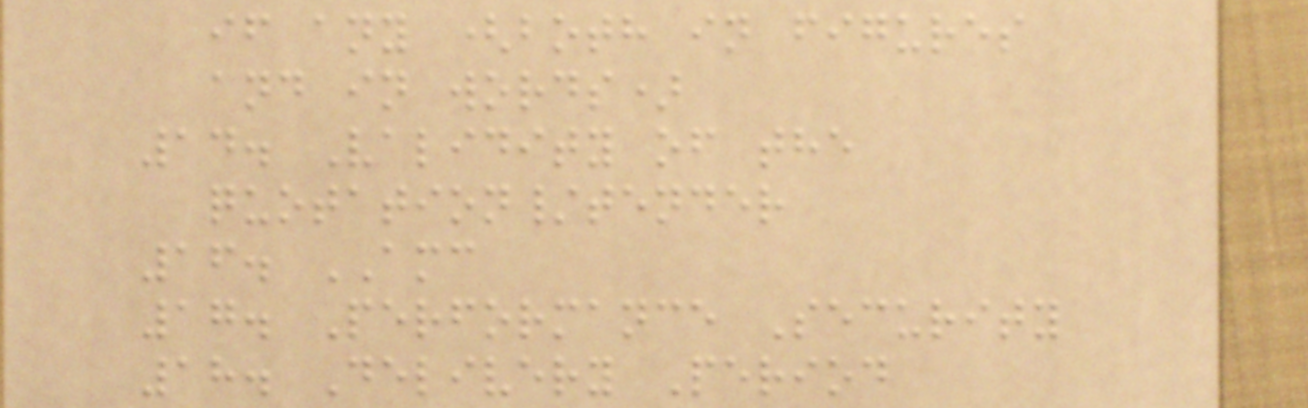if any (both in figures
and in words)
14. Validity of the
quotation/tender
16. AMC
17. Performance Security
18. Delivery Period
